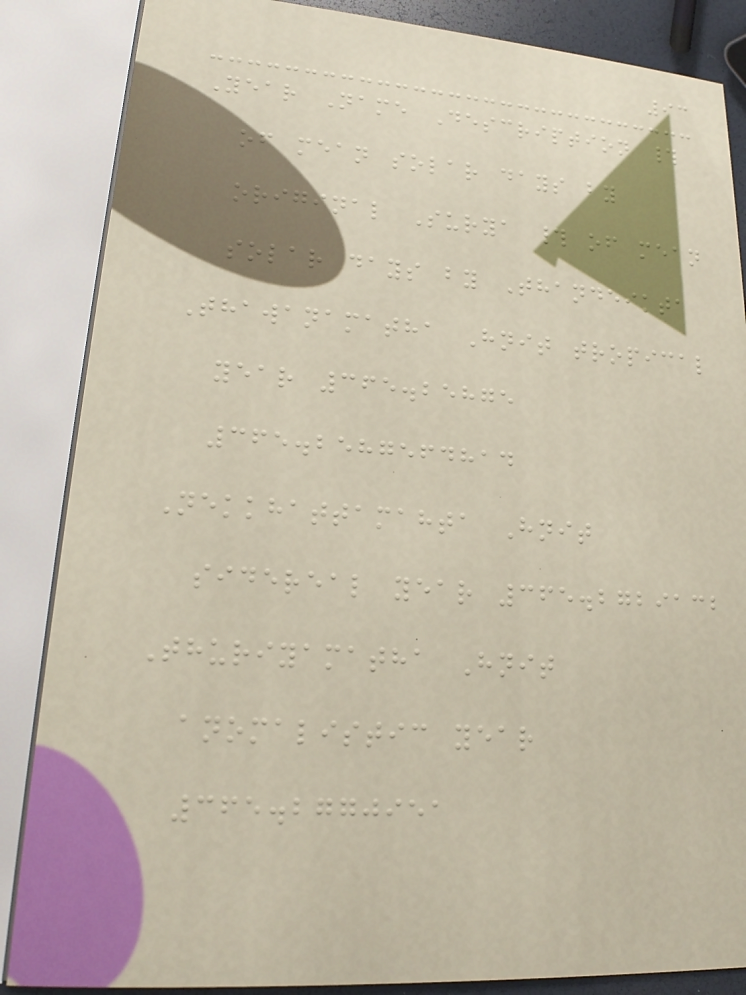93
Year Name Description #
of mean solar days by
original Surya # of mean
solar days by Thandeikta
Thawanamatha Hnit tropical
year 365.25875
365.2587564814
Nekkhattamahta Hnit
sidereal year 365.2729132
Thuriyamatha Hnit
anomalistic year
365.2770951
